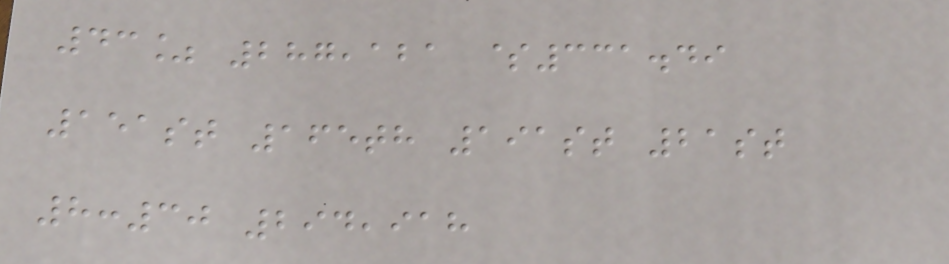43% 287,121 $331.49
151st 165th 191st 21st
8:30 294,918
